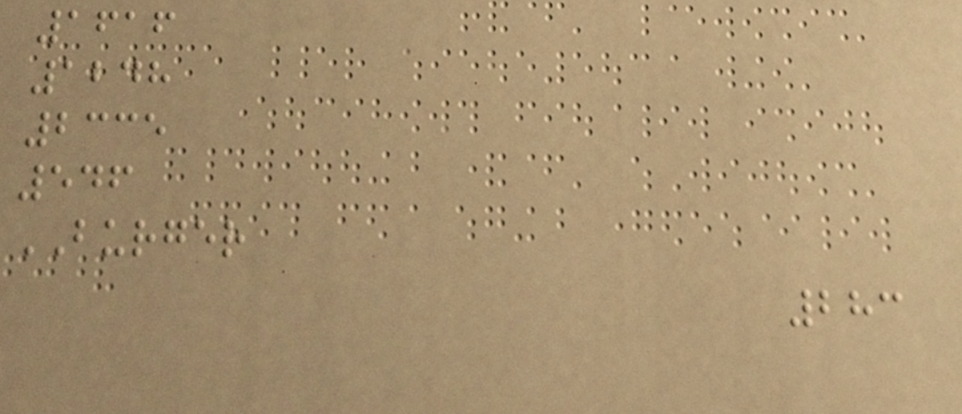1616
1248
2335
546
BURGER
283
